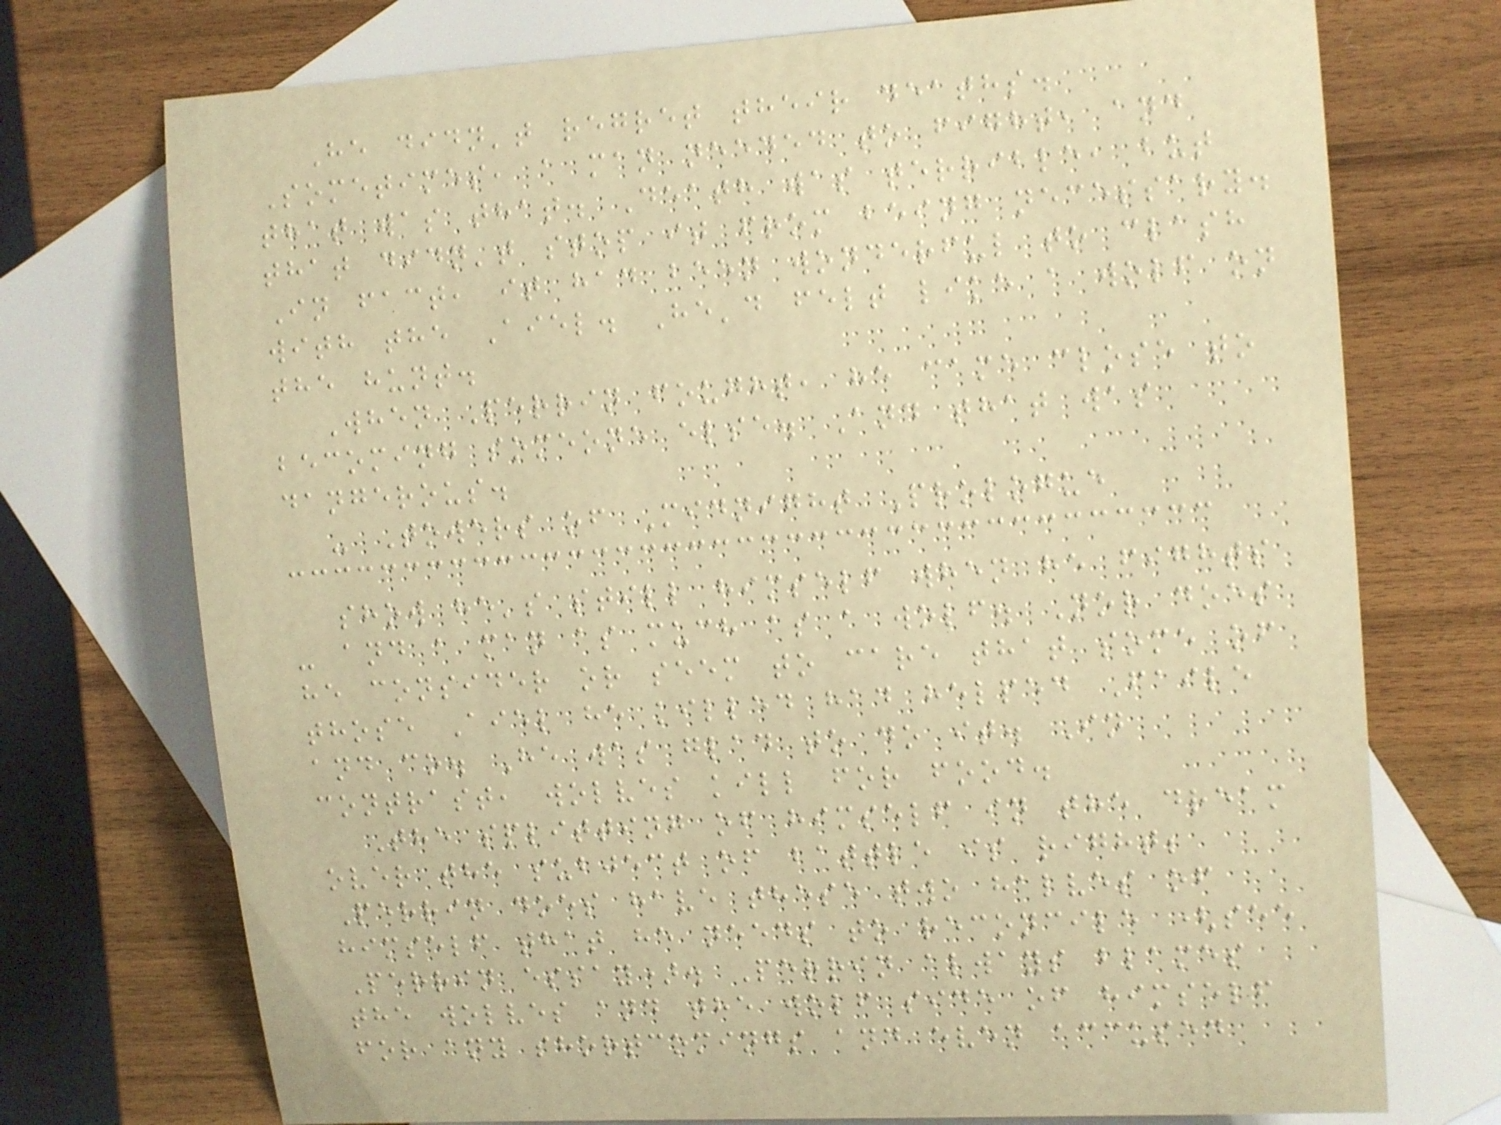He didn't regret their deaths.
Sometimes, a man needed to fight, and
that was that. Death was terrible, but
that didn't stop it from being necessary.
In fact, it had been wonderful to clash
with the Aiel. He'd felt like a wolf on
the hunt.
When Perrin fought, he came close to
becoming someone else. And that was
dangerous.
- Towers of Midnight Prologue
show he's still himself when he fights
- and a man as much as a wolf. Nor does
he consider or seem to care that some of
those Aiel he killed had helped Faile
and co. He was glad to do it. In
contrast, wolves kill for food.
The splitting of himself in the dream
over the subject of battle is right;
Perrin does have these two halves of
himself that he needs to reconcile (see
Perrin essay). Perrin always blames
the wolves and the wolf side of himself
for any shortcomings and even accused
